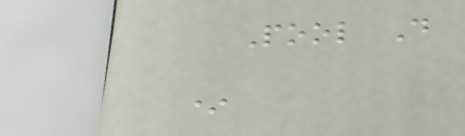Pool D
*
